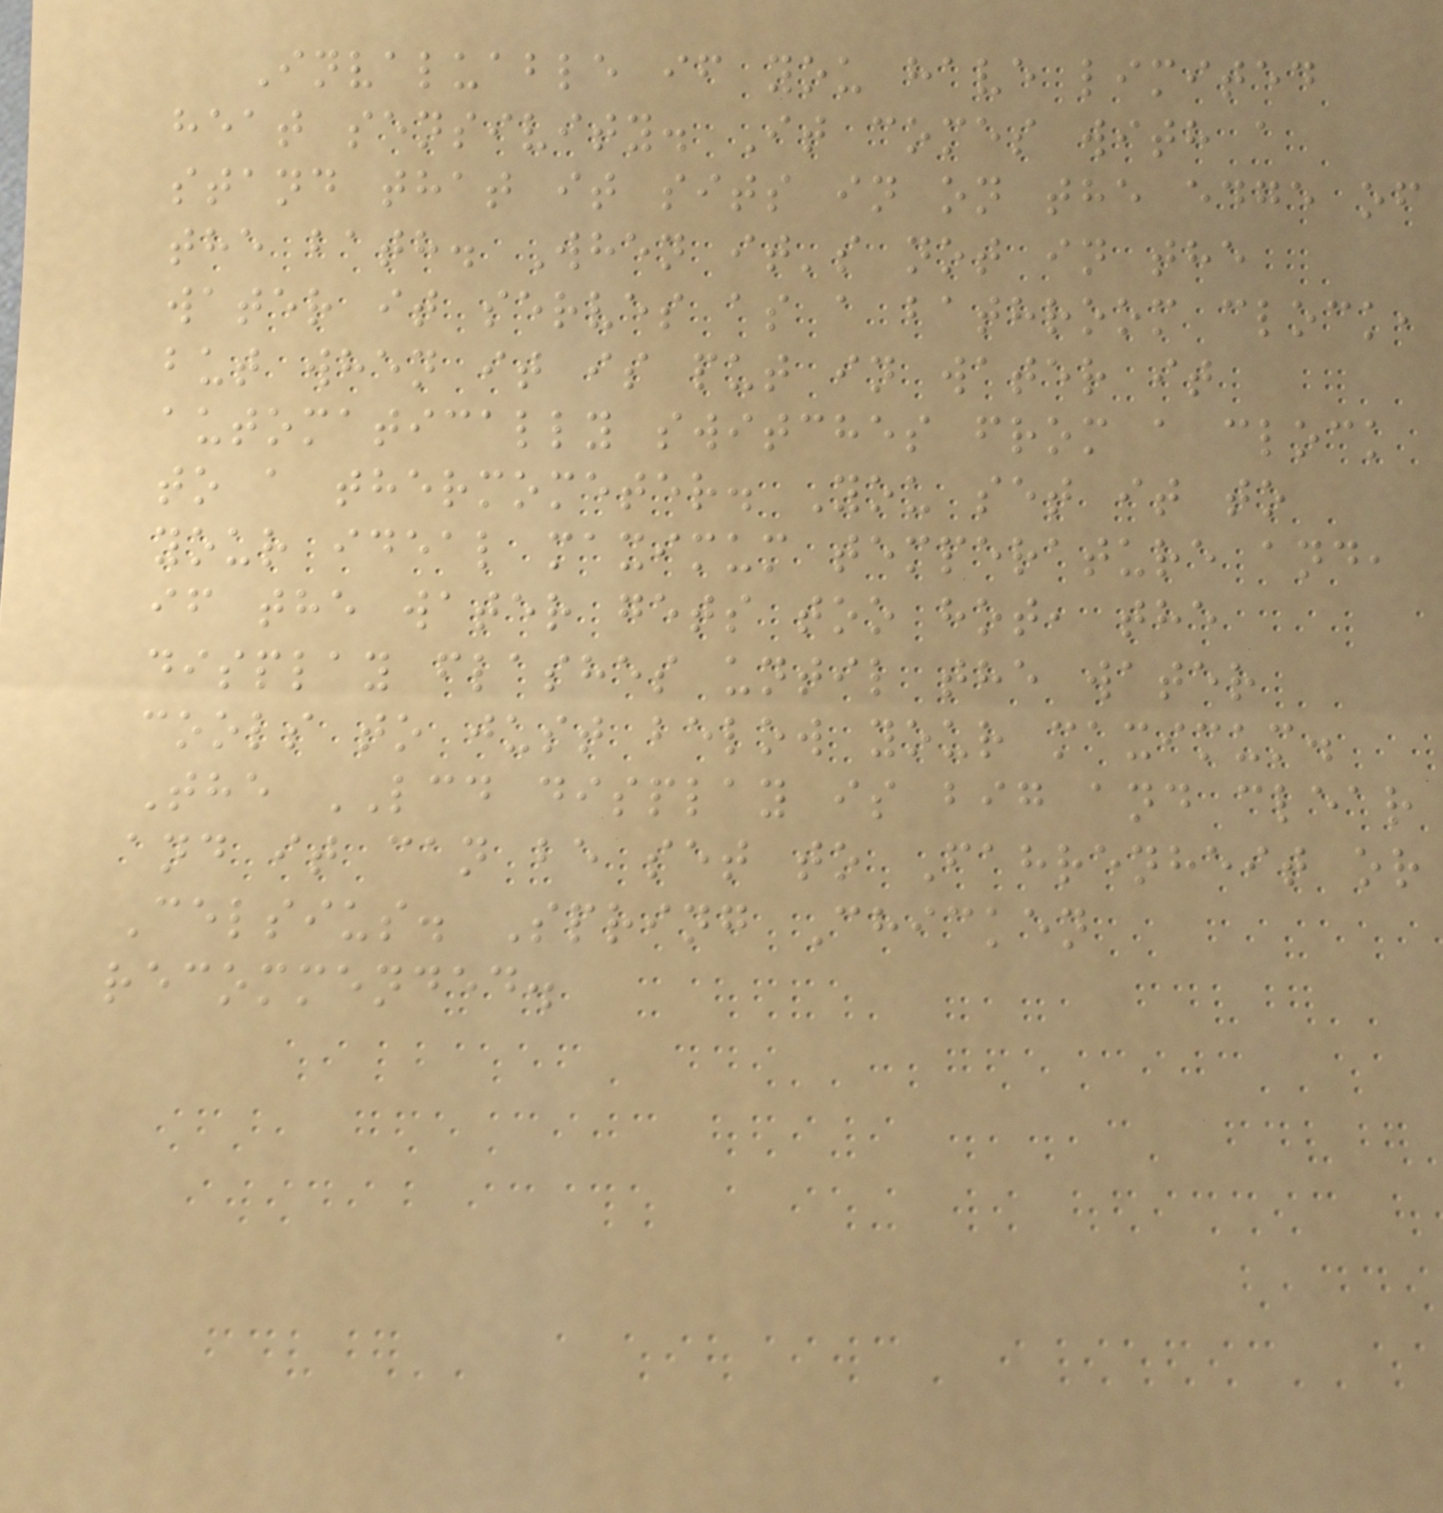Invaluable if you have limited
heat sensivity. It comes with a
stand that it sits in on the edge of
the bath. When it's not in the
water it serves as a bathroom clock,
but when it is put in water it
automatically switches from a clock
to a thermometer. You set it to
your ideal maximum temperature and,
if the water gets too hot, the
display flashes until the water
cools to just below your maximum.
The LCD display is big and clear
and it can be set to Fahrenheit or
Celsius. Spring Chicken
recommended.
